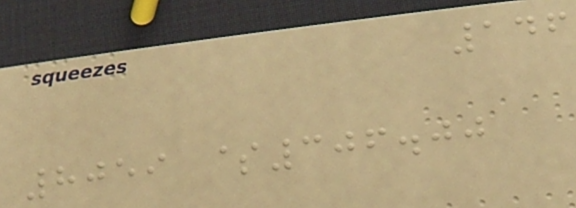146
8059 $306.00
